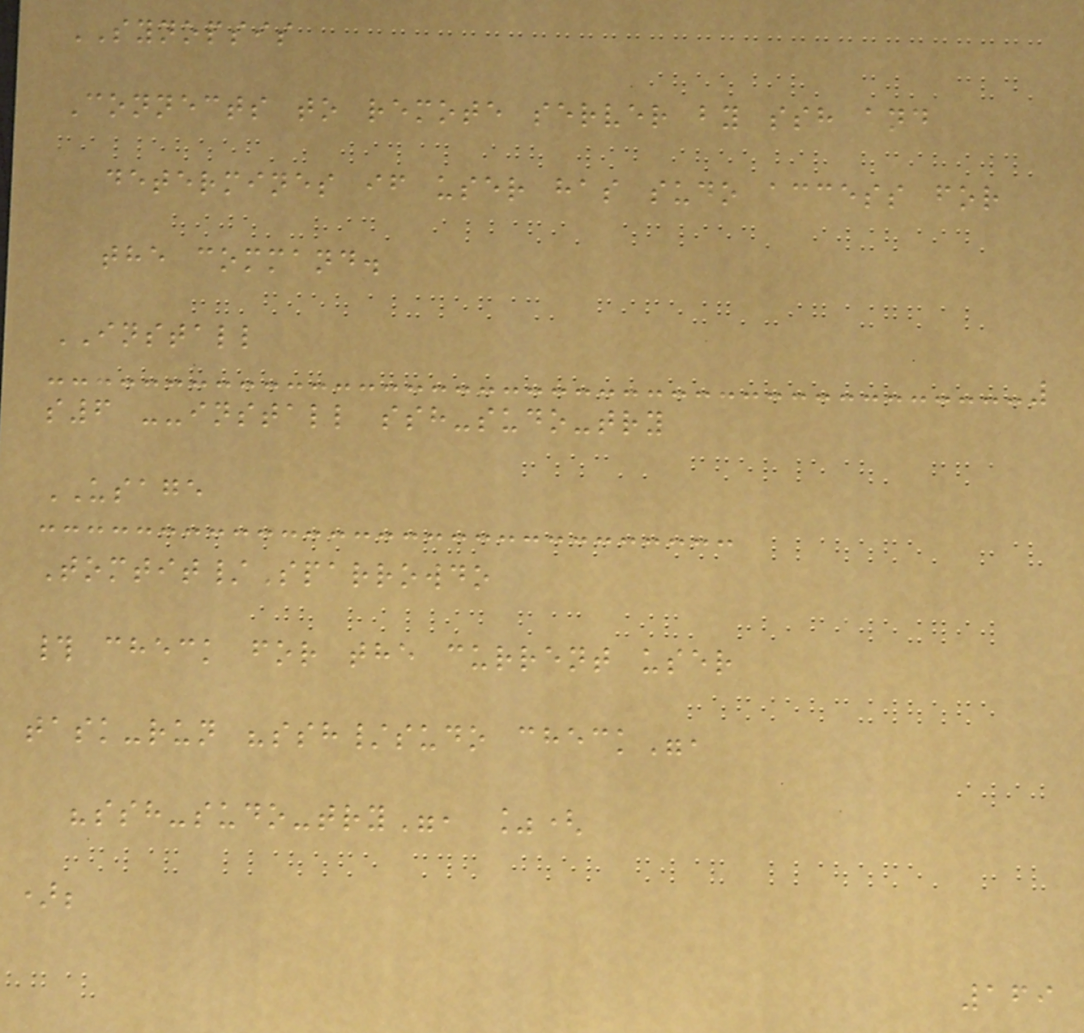SYNOPSIS
Connects to remote server by ssh and
determines if user has sudo access for
the command.
INSTALL
s6 --install ssh-sudo-try
USAGE
Tomtit/Sparrowdo
# check for the current user
task-run "ssh/sudo check",
"ssh-sudo-try", %(
);
169
